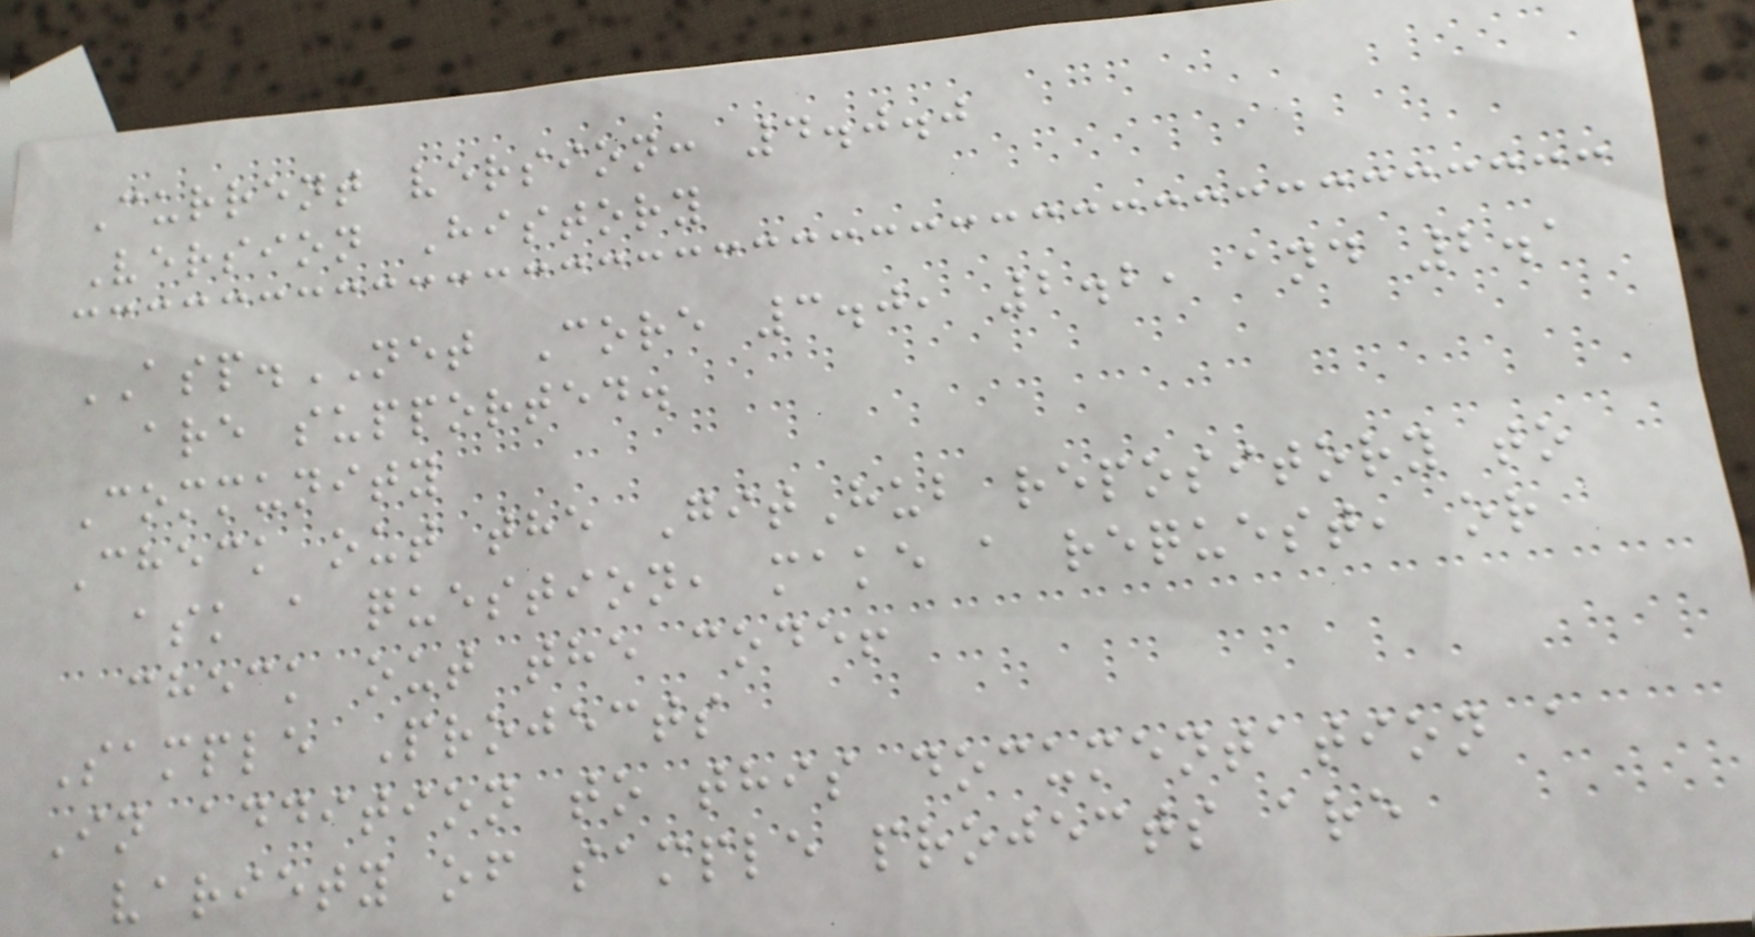Current version: 4.0.0
Version History
ASP.NET Core 3.0, 2.2, and 2.1
are supported.
Community
Check out the GitHub repository to
ask a question, make a request, or
check out the code!
Sample Projects
In addition to this documentation a
variety of sample projects are
